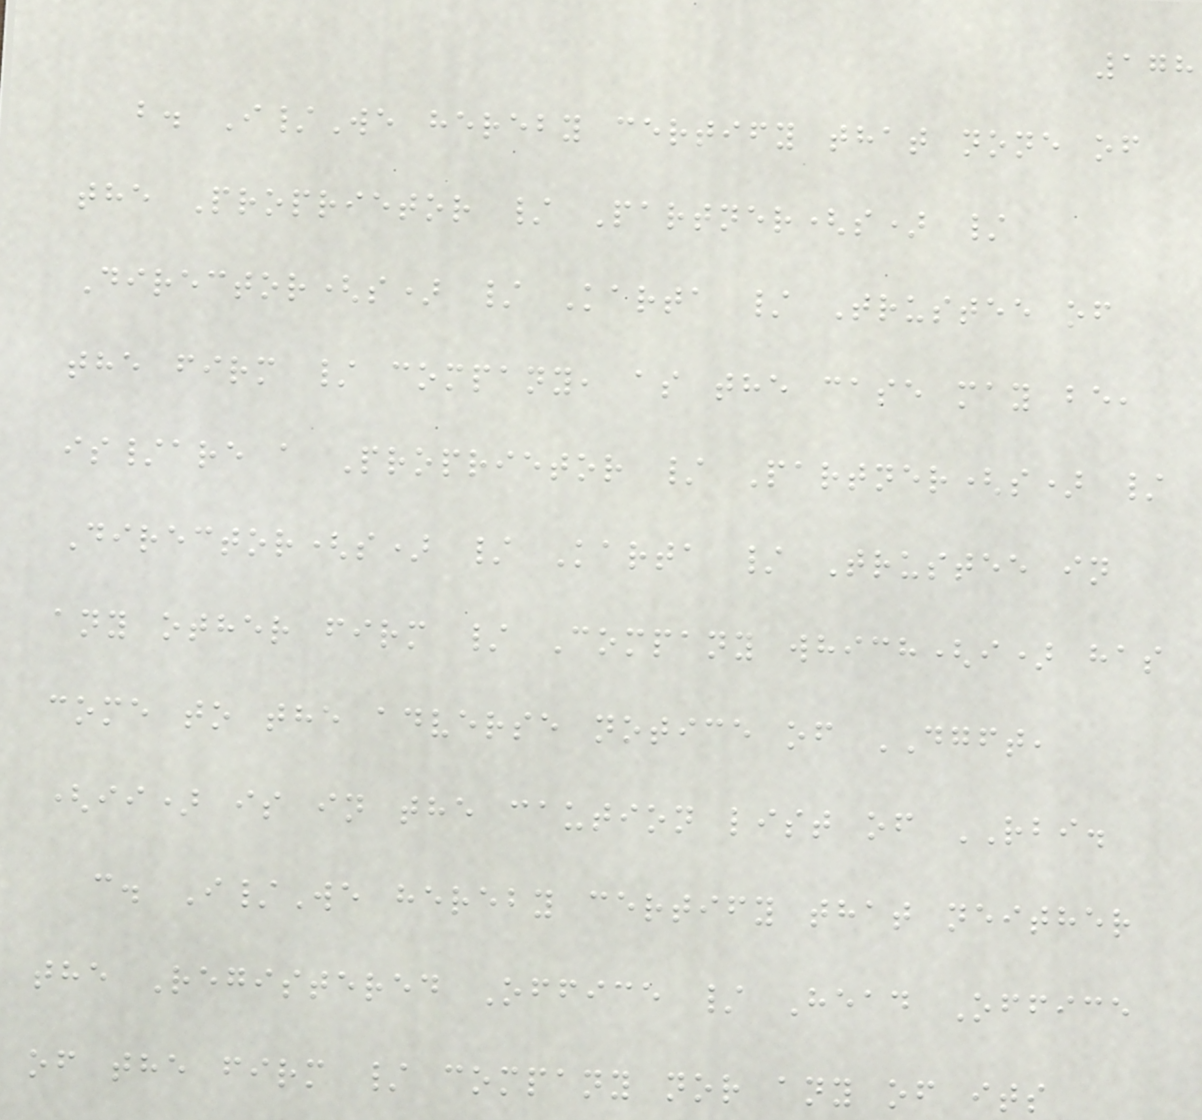178
b. I/We hereby certify that none of
the Proprietor / Partner(s) /
Director(s) / Karta / Trustee of
the firm / company, as the case may be,
is/are a Proprietor / Partner(s) /
Director(s) / Karta / Trustee in
any other firm / Company which(i) has
come to the adverse notice of DGFT,
(ii) is in the caution list of RBI.
c. I/We hereby certify that neither
the Registered Office / Head Office
of the firm / company nor any of its
